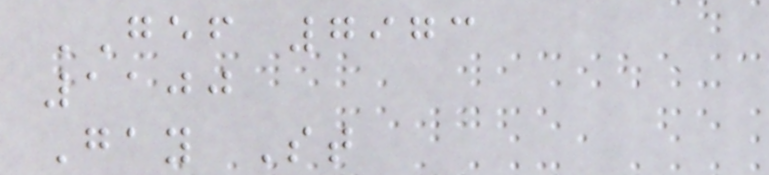GEF 7973
1100
Gay St
